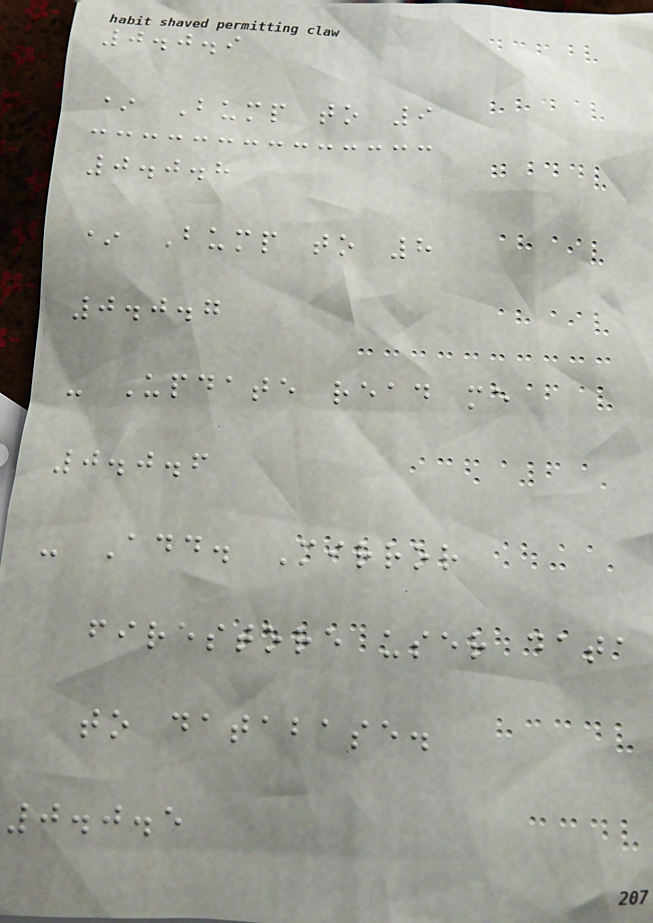0.0.9
* Bump to 9
0.0.8
* Bump to 8
0.0.7
- Update read me
0.0.6
- Add. Mirror
firestore user data
to database.
0.0.5
